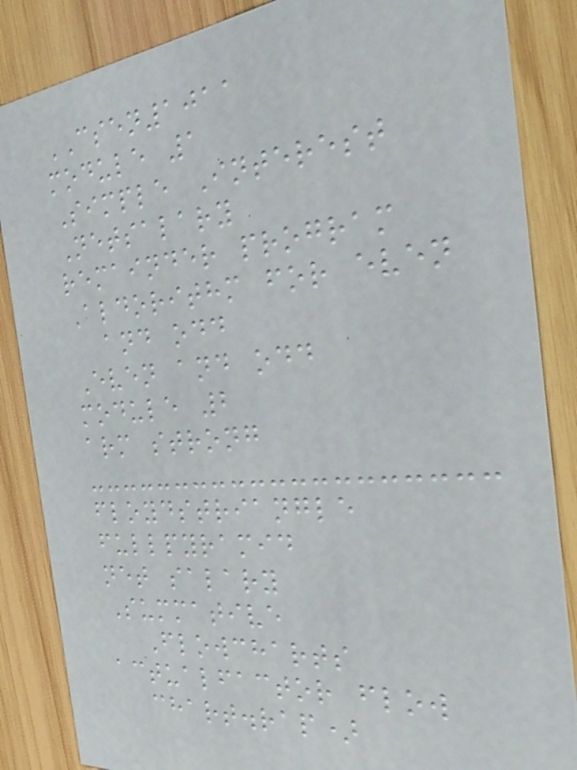CSEN1011
module 1
Simple Interest
Netsalary
remainder program
Aldorithm for even
and odd
Even and odd
module 2
arm strong
floydstriangle
fullpyramid
net salary
Summative
Flowcharts
actualfactor flow
chart.rap)
